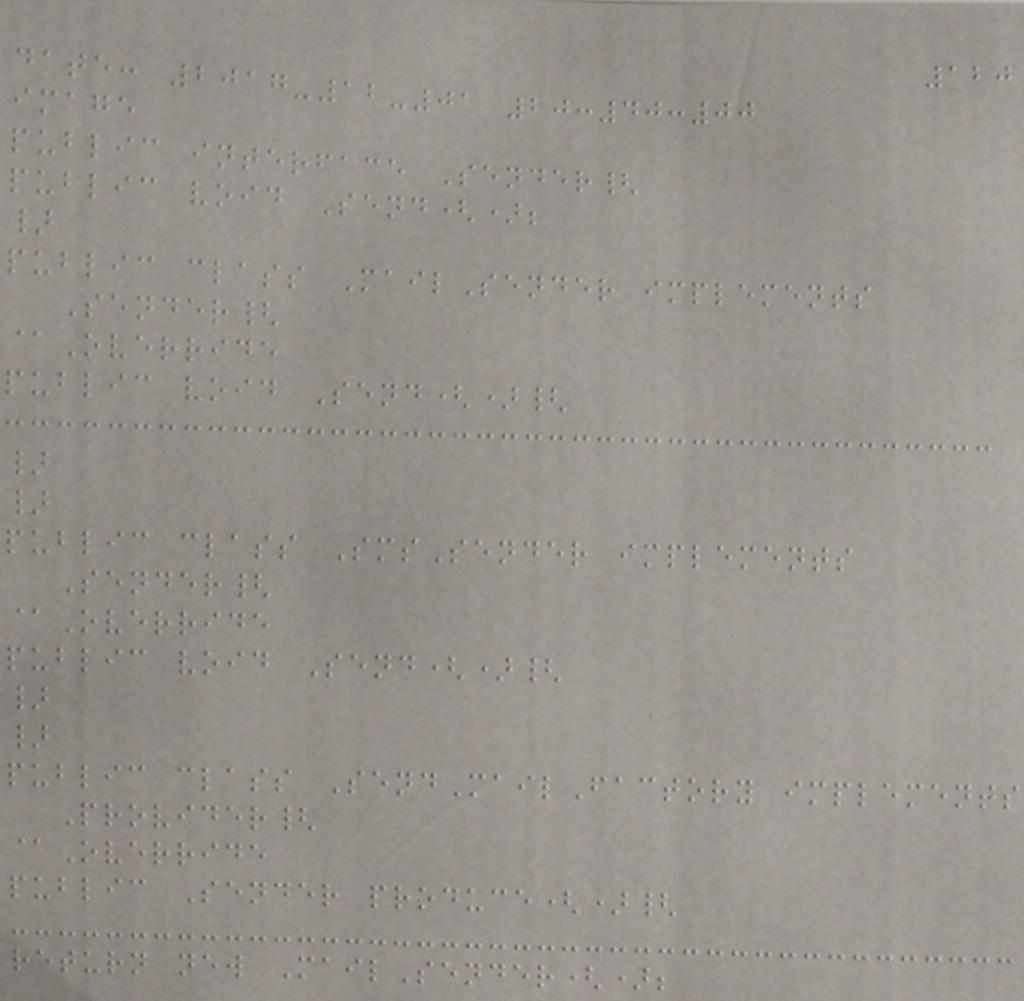120
date: 2017-12-01 20:40:00
image
public interface Sender{
public void Send();
}
public class MailSender implements
Sender{
@Override
public void Send(){
}
}
public class SmsSender implements
Sender{
@Override
public void Send(){
}
}
public class SendMailFactory implements
Provider{
@Override
public Sender produce(){
return new MailSender();
